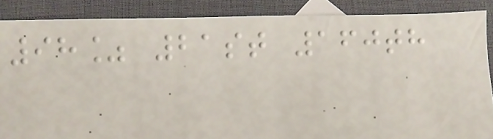98% 21st 160th
